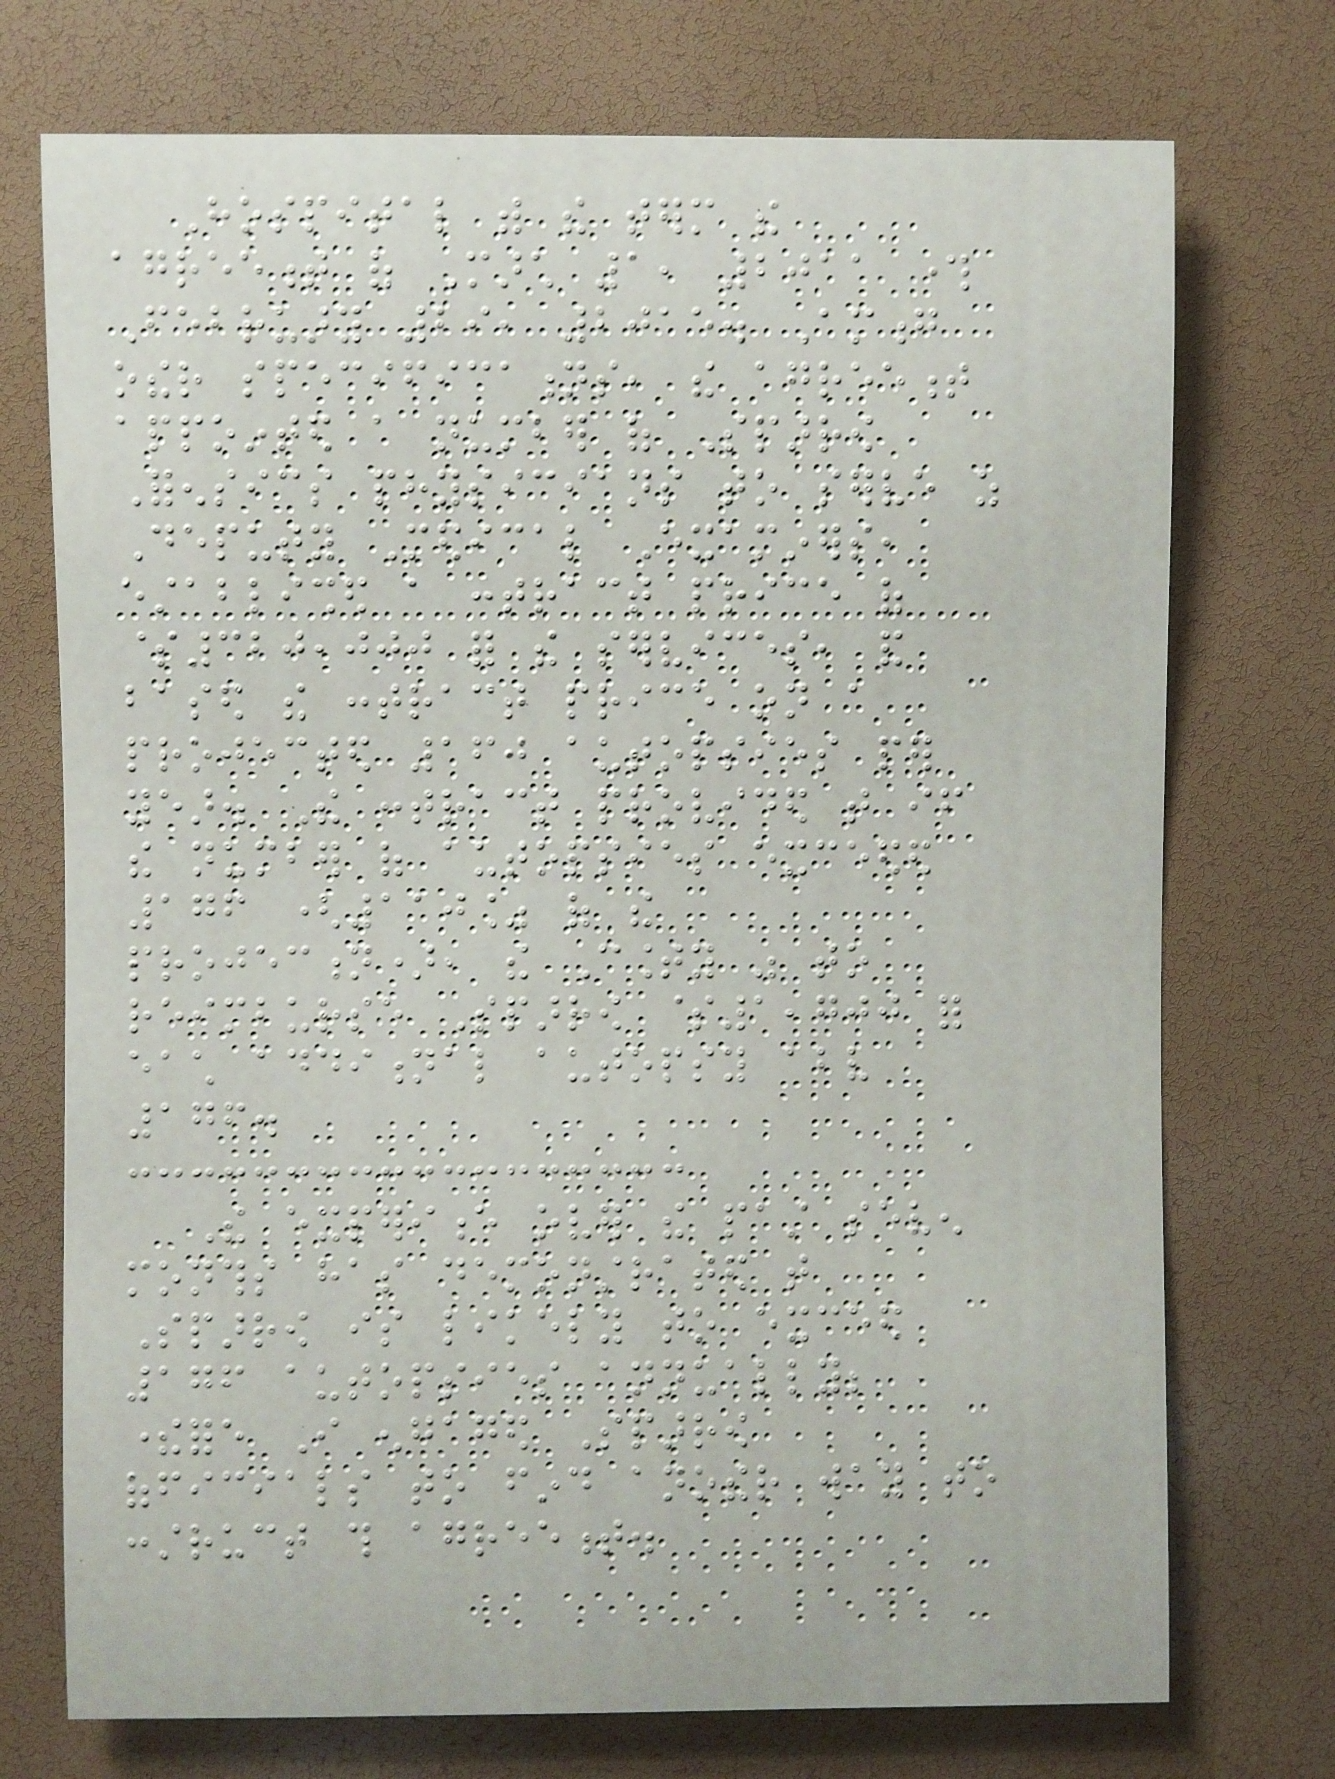Hospital with the term the
agreement of March 1, 2011 through
February 29, 2015. Among
other specifications, the agreement
appointed a number of Sparrow
Forensics physicians to serve as
Deputy Medical Examiners,
established a contract price of
$320,000 for the services, and
based the contract price on a
projected 160 autopsies per
year. The contract provided that if
the number of autopsies exceeded
176 (110% of the
projection), the County was to
reimburse Sparrow $1,700 for
each additional autopsy above
176.
The experience over the past seven
months has demonstrated that
Sparrow is likely to exceed
176 autopsies annually;
therefore I engaged Sparrow
officials to find another way to
construct this agreement.
